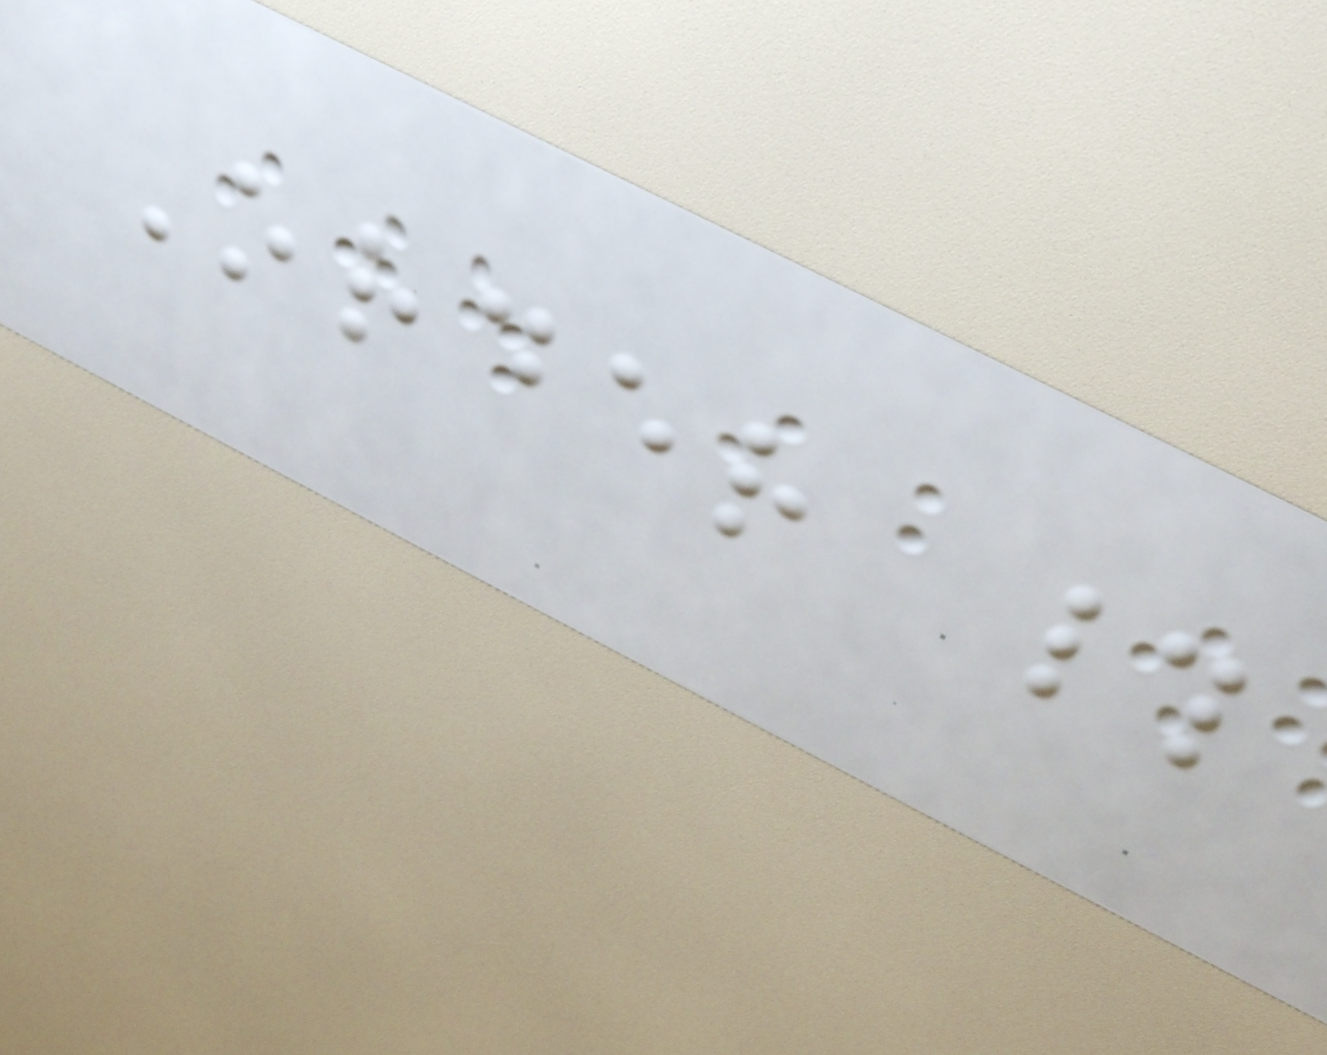Order #
